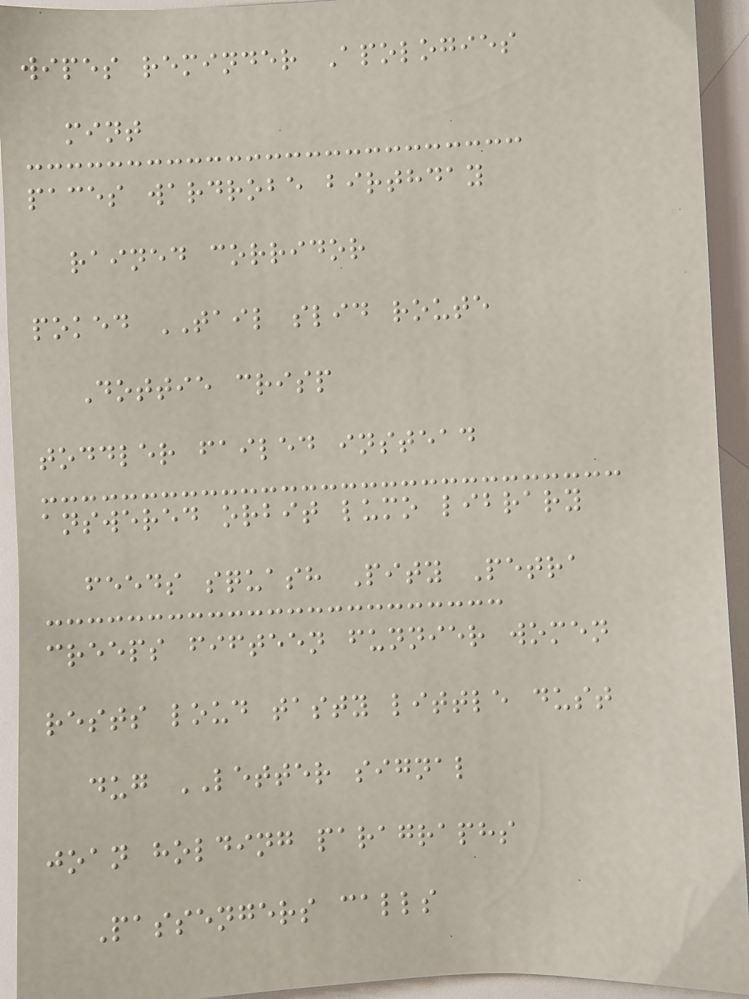wipes reminder Apologies
mint
paces wardrobe birthday
rained corridor
poked TAIL slid route
Dottie crisp
toddler failed instead
answered orbit lumo library
feeds squash Pity Petra
creeps fifteen funnier women
rests loud tasty little dust
dug LETTER signal
joan holding paragraphs
Passengers calls
